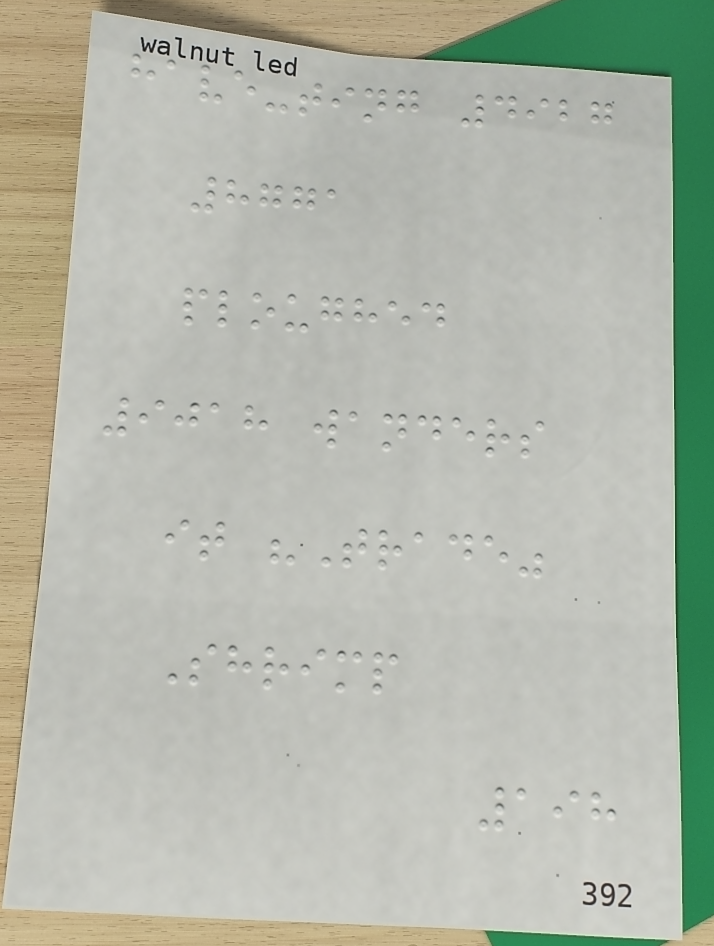have-ting 4927
8771
ploughed
9018 wanders
it "Trade"
Shrimp
198
